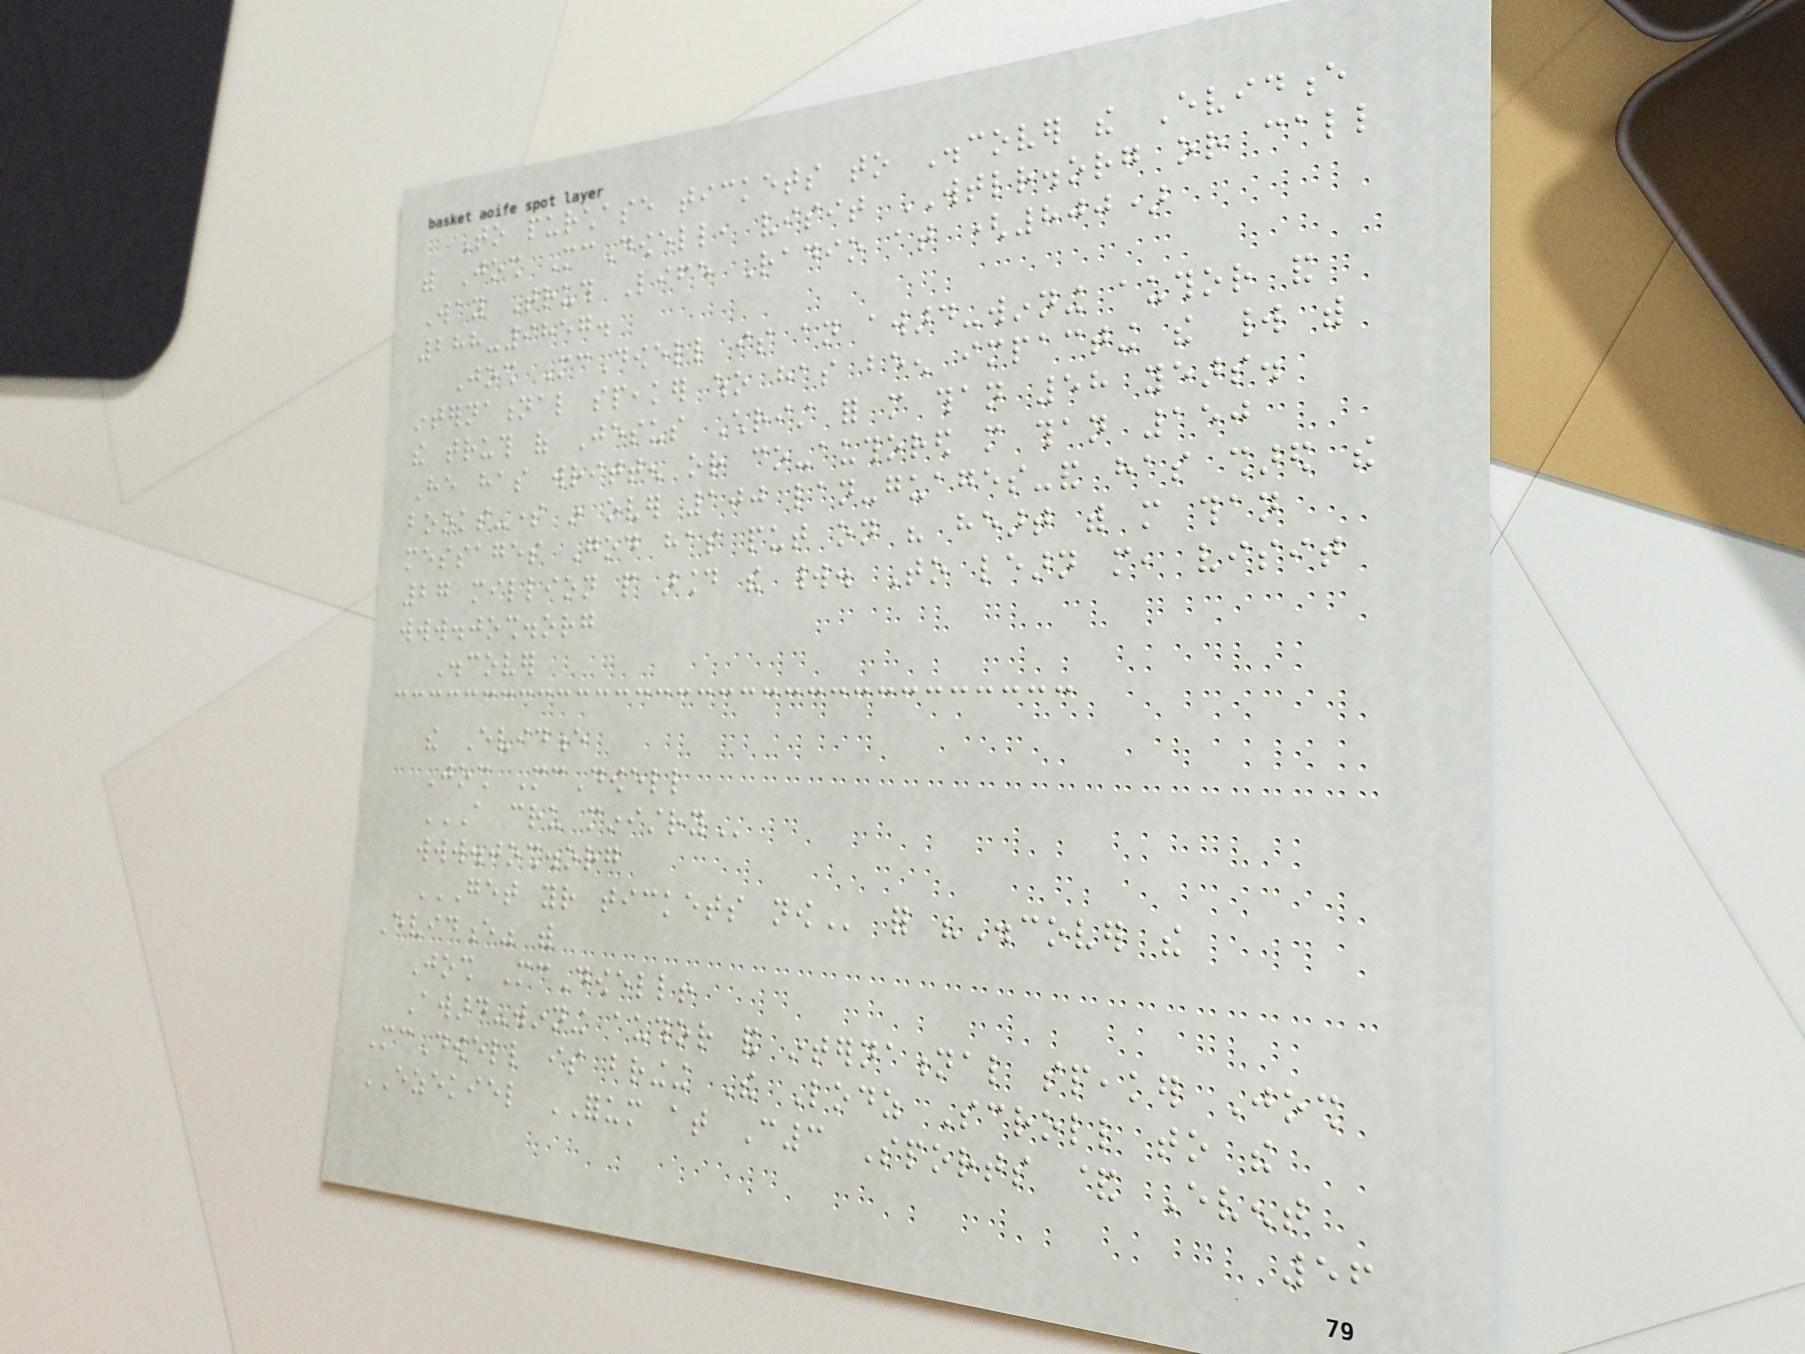To purchase tickets to Discover the Evidence
with Josh McDowell, visit WTLR.org or call
Way Truth Life Radio at (800)
288-9857.
Josh McDowell is an award-winning author and
international speaker who has been impacting the world with
the truth of Jesus Christ for more than 58 years.
He has written or co-authored more than 150
books-some in over 100 lan-guages-and has shared the
messages God has put on his heart with more than
27 million people around the world. To learn more, visit
www.josh.org
Discover
the Evidence
Josh McDowell
A CRU MINISTRY
www.josh.org
GET YOUR TICKETS NOW for "Discover the
Evidence" with
Josh McDowell!
Award-winning author and international speaker Josh
McDowell is bringing The Lodz Scroll to the
EZEKIEL FORUM at C3 Sports & Event
56
